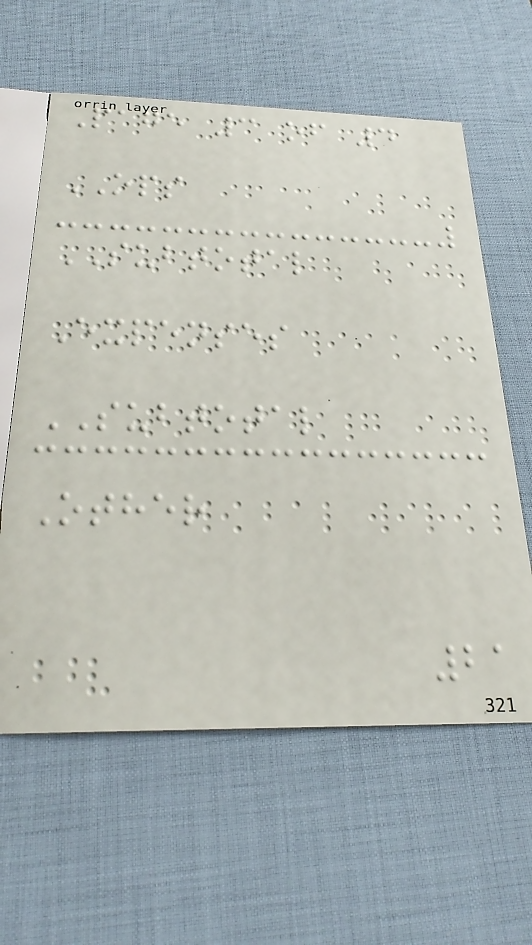Page 3 of 4
OPS
SUBTOTAL
Expenses
SUBTOTAL
Other
21
